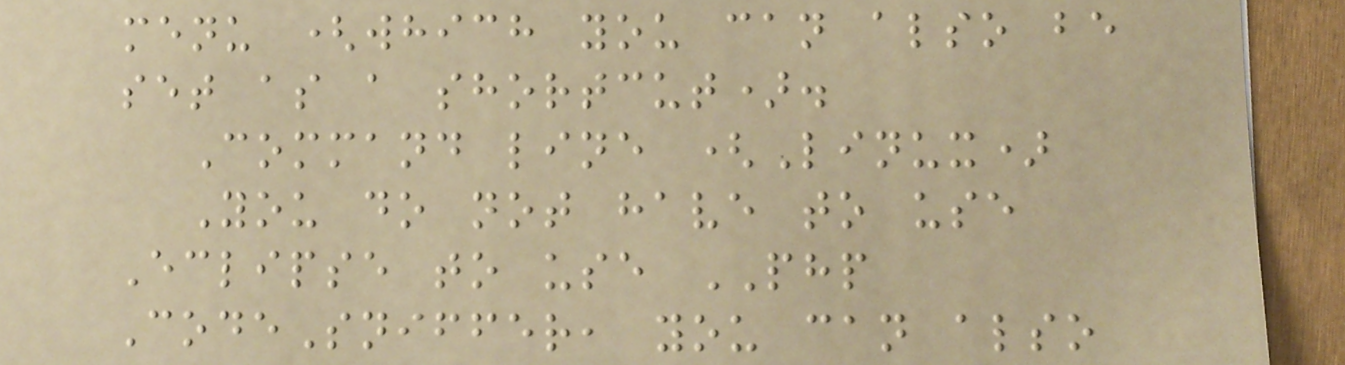menu (which you can also be
set as a shortcut).
Command line (Linux)
You do not have to use
Eclipse to use PHP
CodeSniffer, you can also
